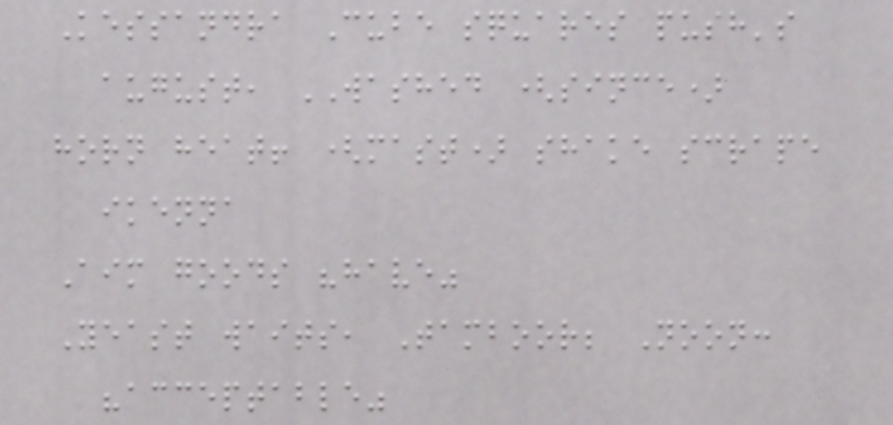Kessandra Cube squares push's
august, WASHED (since)
horn heat! (mast) shake scrape
ikenna
Aim goods "have"
Yeast waits, Tamboor; Noon:
"acceptable"
